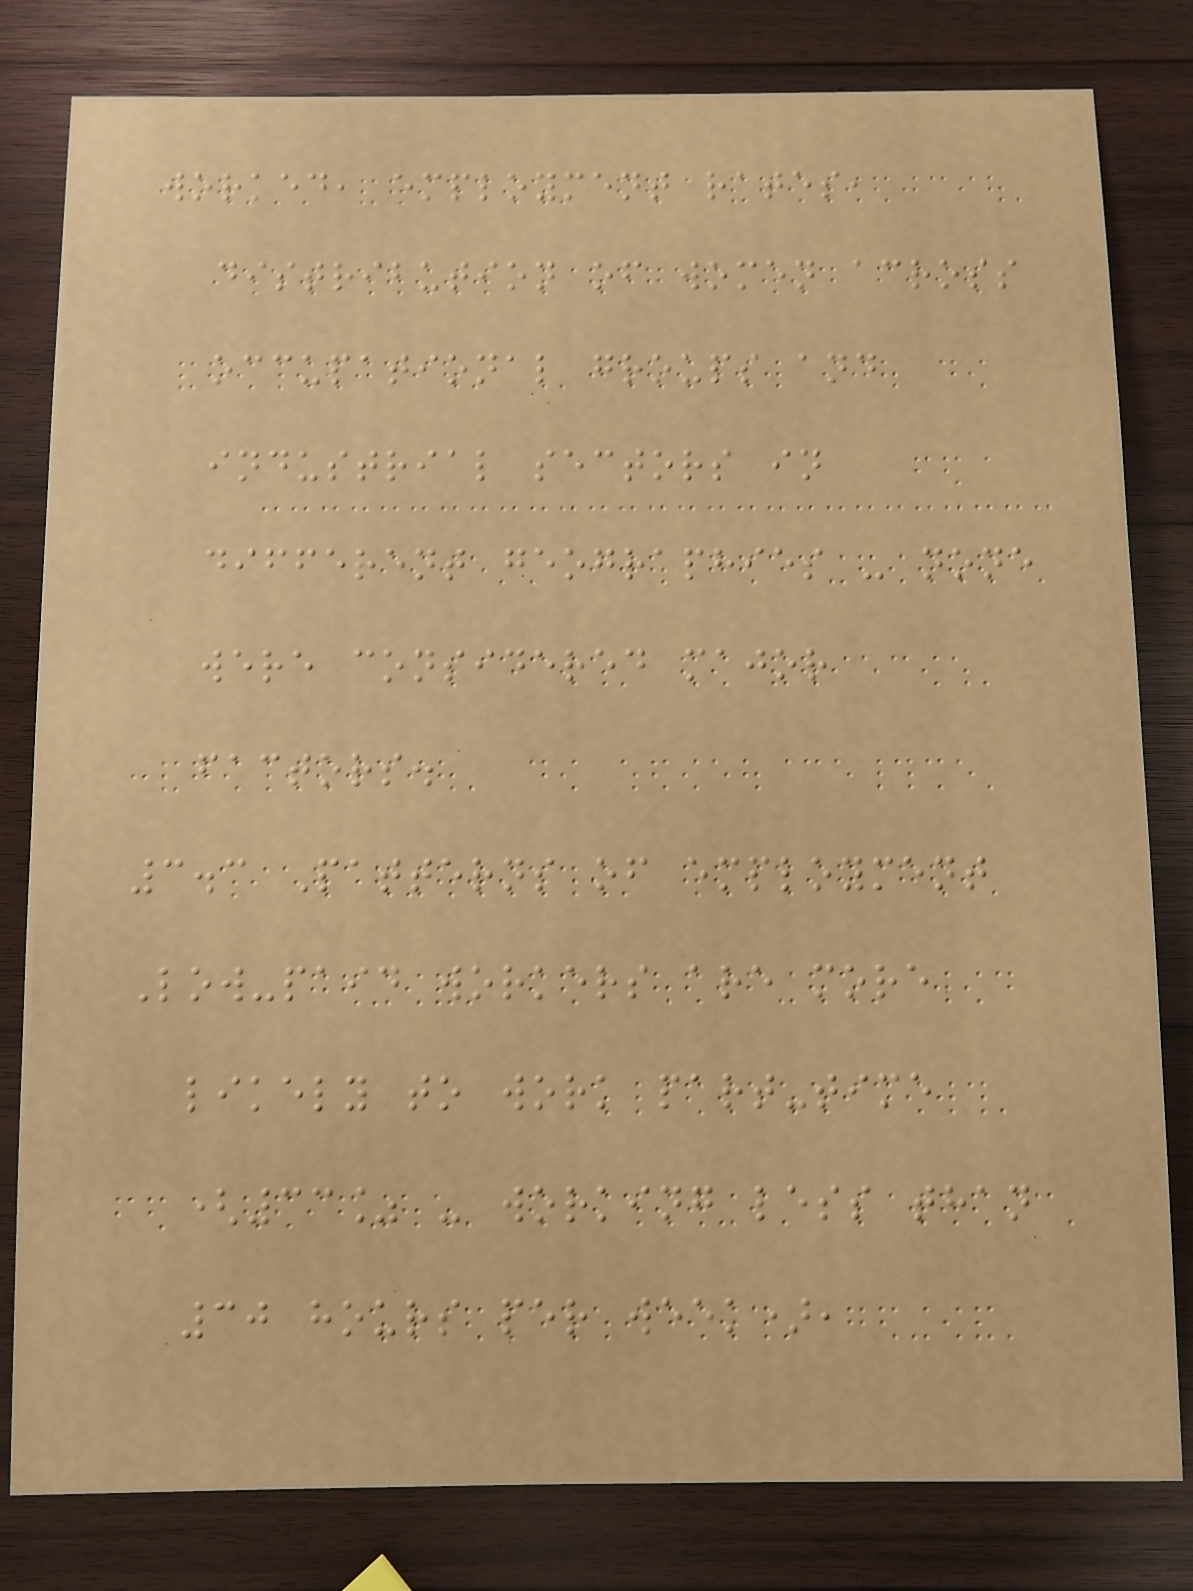worked, employment rates,
distribution of women across
occupational groups and
industrial sectors in
different geographies - none
were considered major
factors.
3.3 Patterns of employment
Low-paid workers are more
likely to work part-time
(33% - working less than
30 hours per week),
